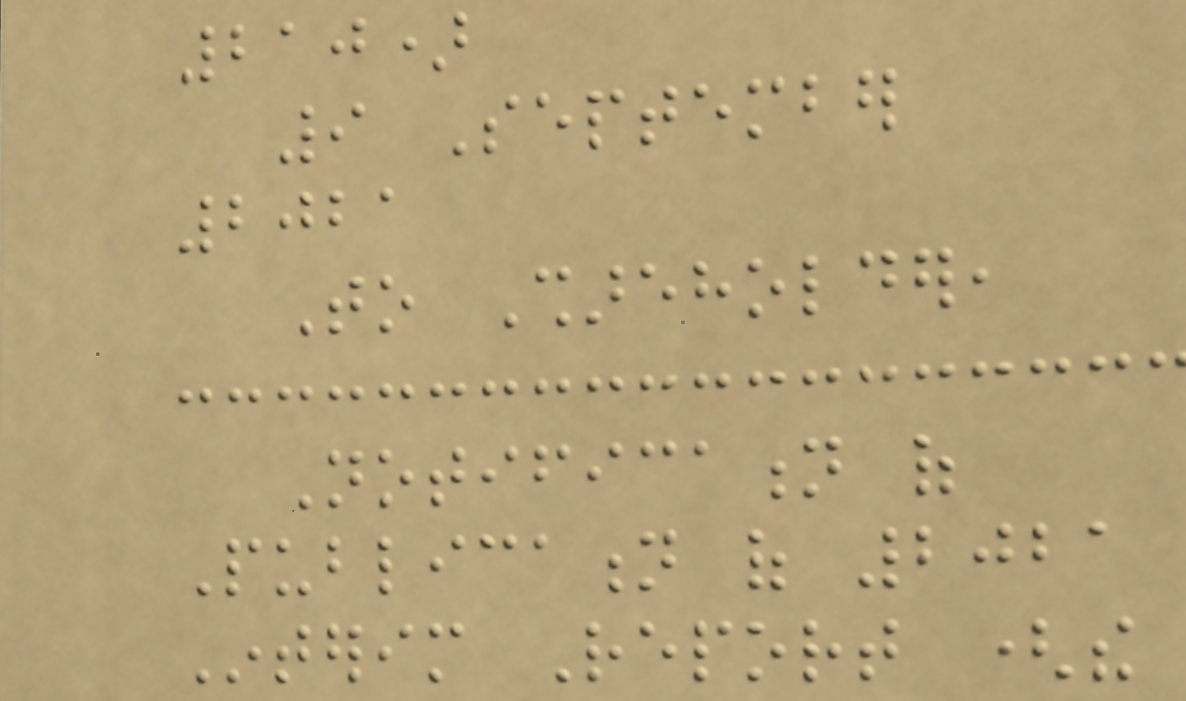210)
9 September
2021
To Shareholder,
Notification of
Publication of 2021
Interim Report (the
